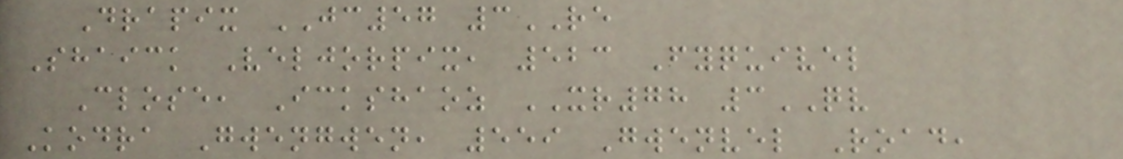Drapix JC57 3RE
Shaick Veljorpix, 523 Fyquivel
Close, Ickshaoz XR78 3QV
Kodra Gwengwen, 559 Gwenvel Road,
